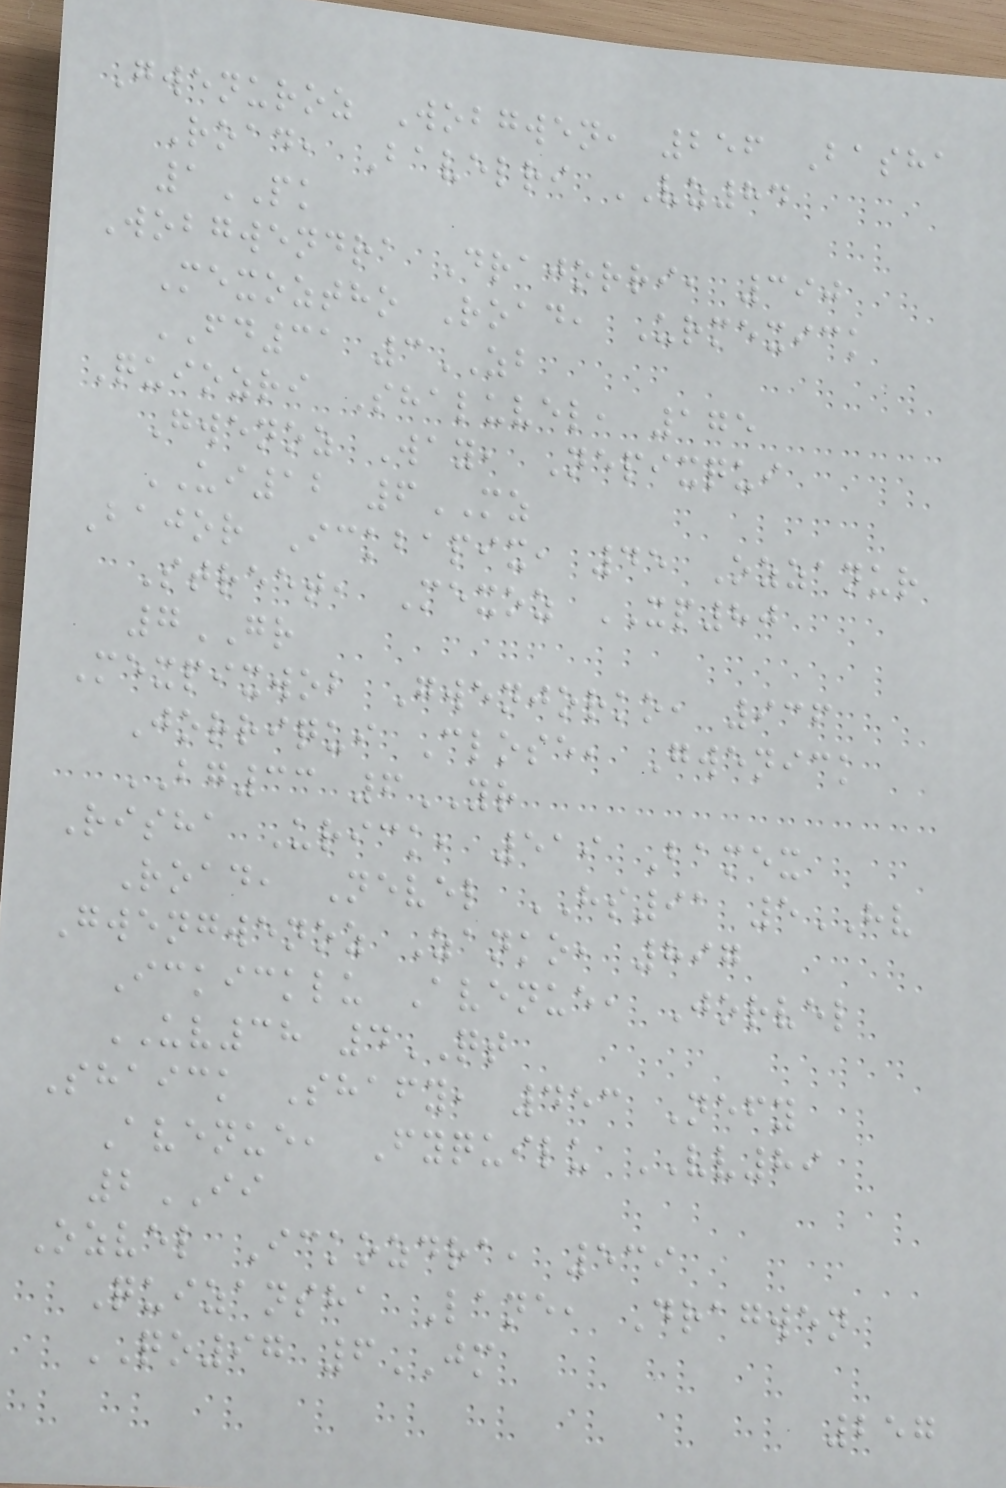Gwenuroz Wobgwen, 256 Basha
Road, Bavelri VZ84
1PK
Wobgwendra Drajorri, 390
Mexoztho Road, Urmexick
FD31 3ZB
Quiozri Shaluvel, 175
Gwenoz Way, Nepixqui
UI12 6MZ
Bajor Ickbapix, 45 Ozzanur
Street, Mexoz XP80
7GR
Mexpixwob Gwenjorko, 936
Jorriqui Close, Gwenick
BG33 6YR
Risha Urick, 519 Bamex
Road, Nevel HS91 5HV
Gwengwenoz Zanko, 897
Ickicklu Avenue, Jorvel
UV38 4QT
Shaick Shafy, 453 Nefy
Avenue, Fyquilu VV89
2II
Ozvel Ickozdra, 539
Quizansha Lane, Dragwen
QO97 6JM
257
